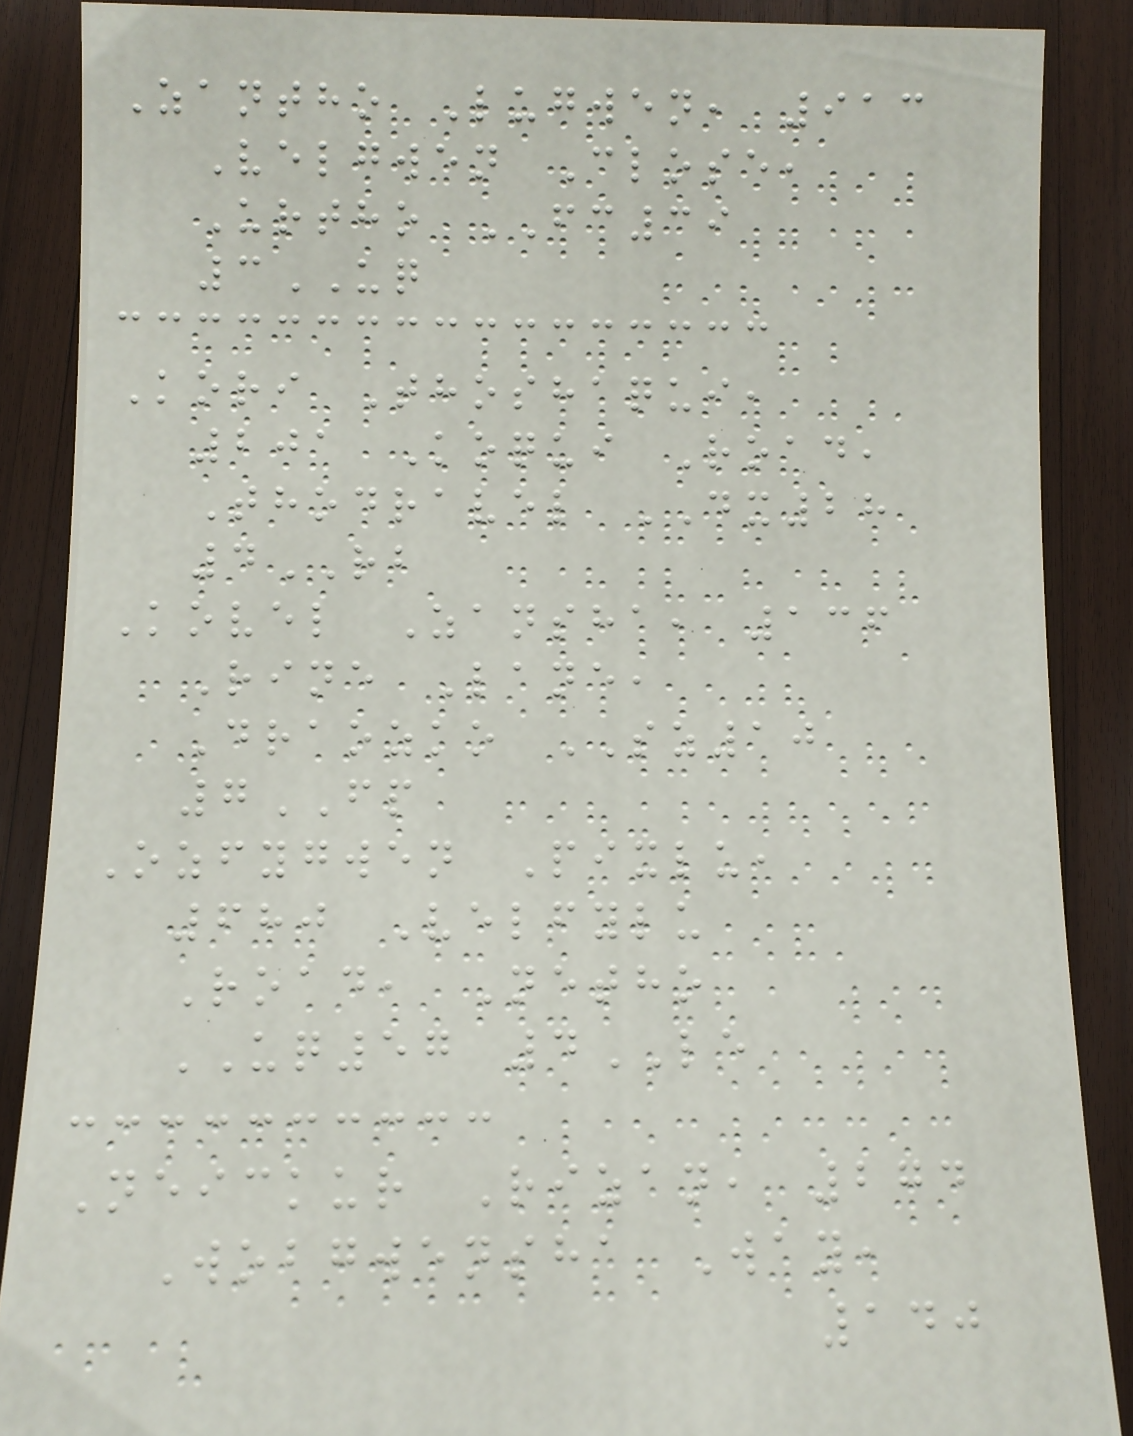Zantho Lugwen, 913
Velgwen Close,
Urtho FC39
3UQ
Kori Thoshaqui,
201 Koqui Road,
Thodravel DX28
4RB
Kovel Zansha, 136
Rine Lane,
Draozko SZ10
7FP
Ozfygwen Pixlu,
680 Velfylu
Road, Netho
UQ57 4LE
Neickur Rizan, 274
Wobgwensha Way,
140
